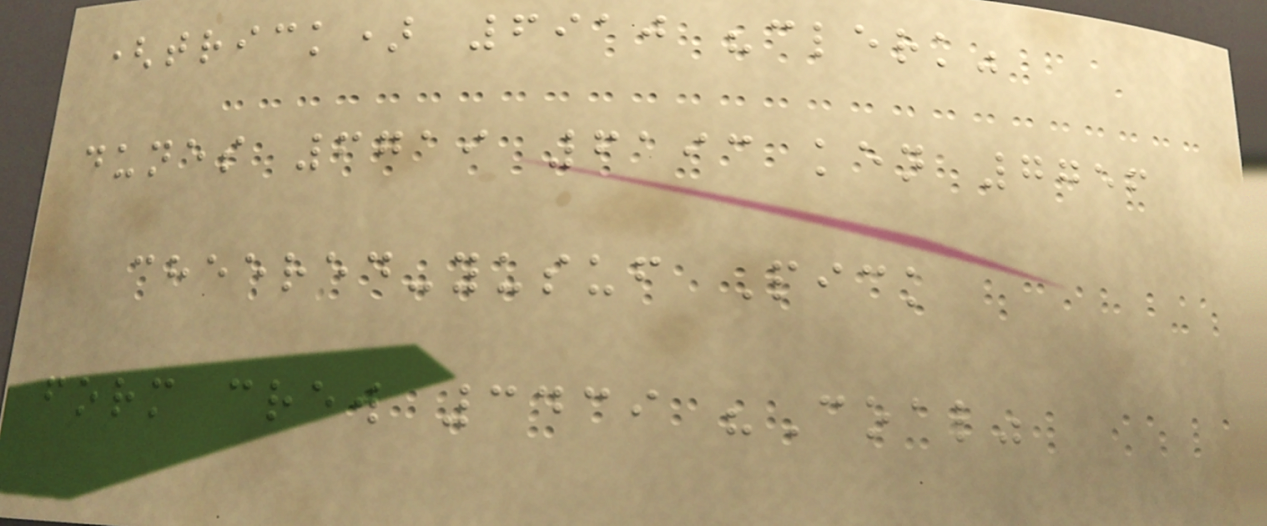(trick) 6910 "clerk"
dunes 6719 6193 ken 7756
cheered-yusuf Pick
form crew 3439 "Coal"
